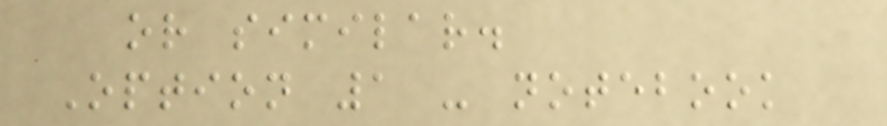or similar.
Option 1 - notebook
